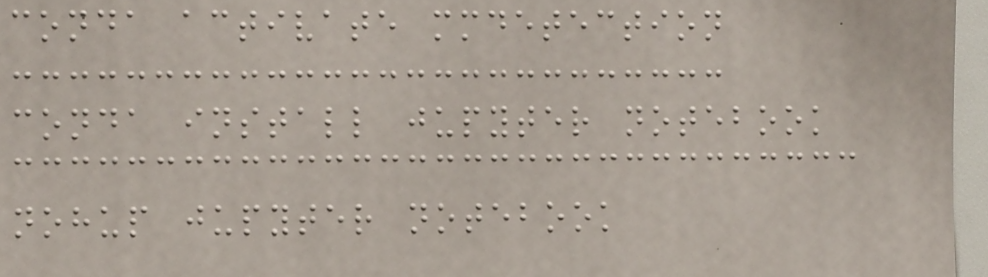conda activate mmdetection
conda install jupyter notebook
nohup jupyter notebook
